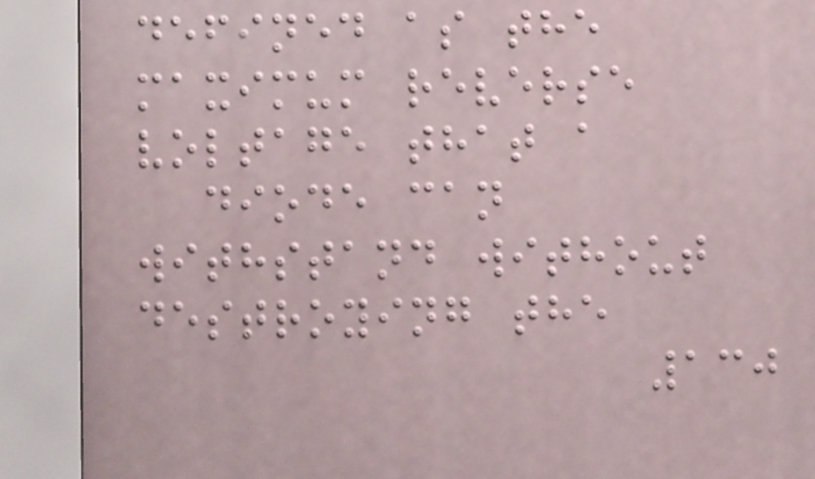defined as the
maximum reverse
voltage that a
diode can
withstand without
destroying the
130
